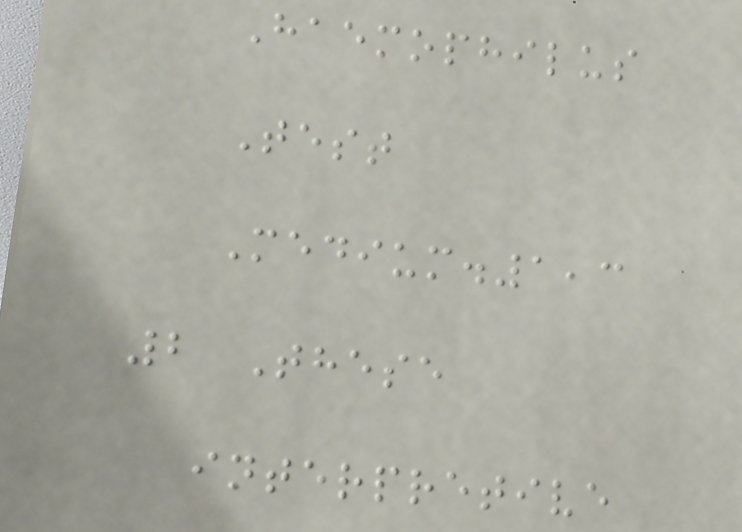Haemophilus
Test
Medium.1,3
2 These
interpretive
